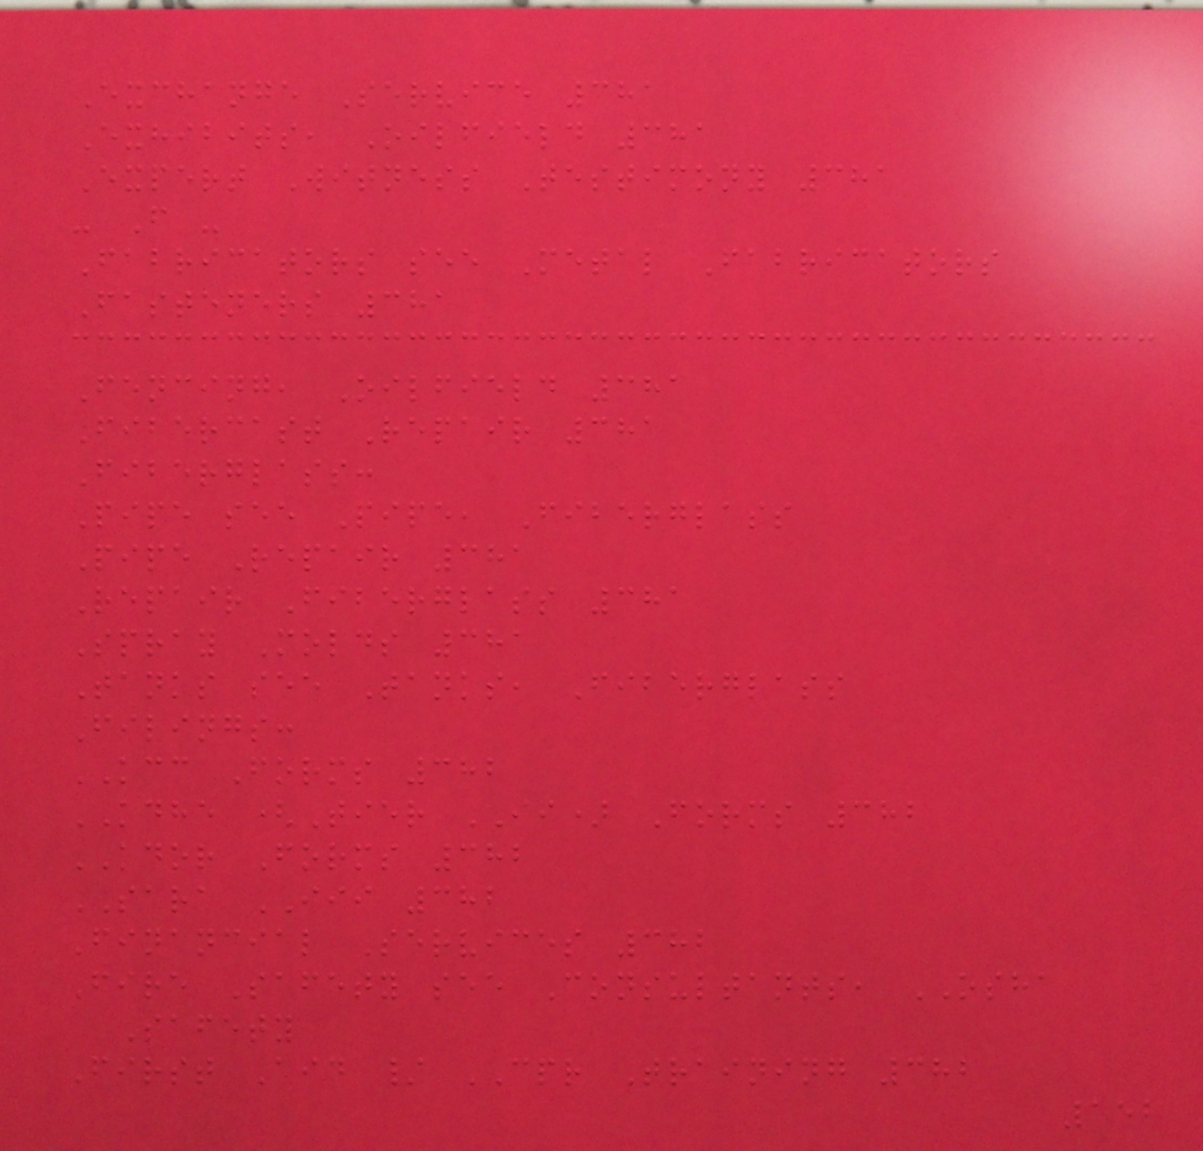Exchange Service 381
Exhibits, Oilfield 381
Expert Witness Testimony 381
- F -
Fabricators see Metal Fabricators
Fasteners 381
Fencing, Oilfield 381
Fibercast Repair 381
Fiberglass:
Pipe see Pipe, Fiberglass
Pipe Repair 381
Repair Fiberglass 381
Spray Molds 381
Tanks see Tanks, Fiberglass
Filings:
KCC Forms 382
KDHE (Tier II) Forms 382
KDOR Forms 382
SARA III 382
Financial Services 382
Fire Safety see Consultants, OSHA
Safety
First Aid / CPR Training 382
152
